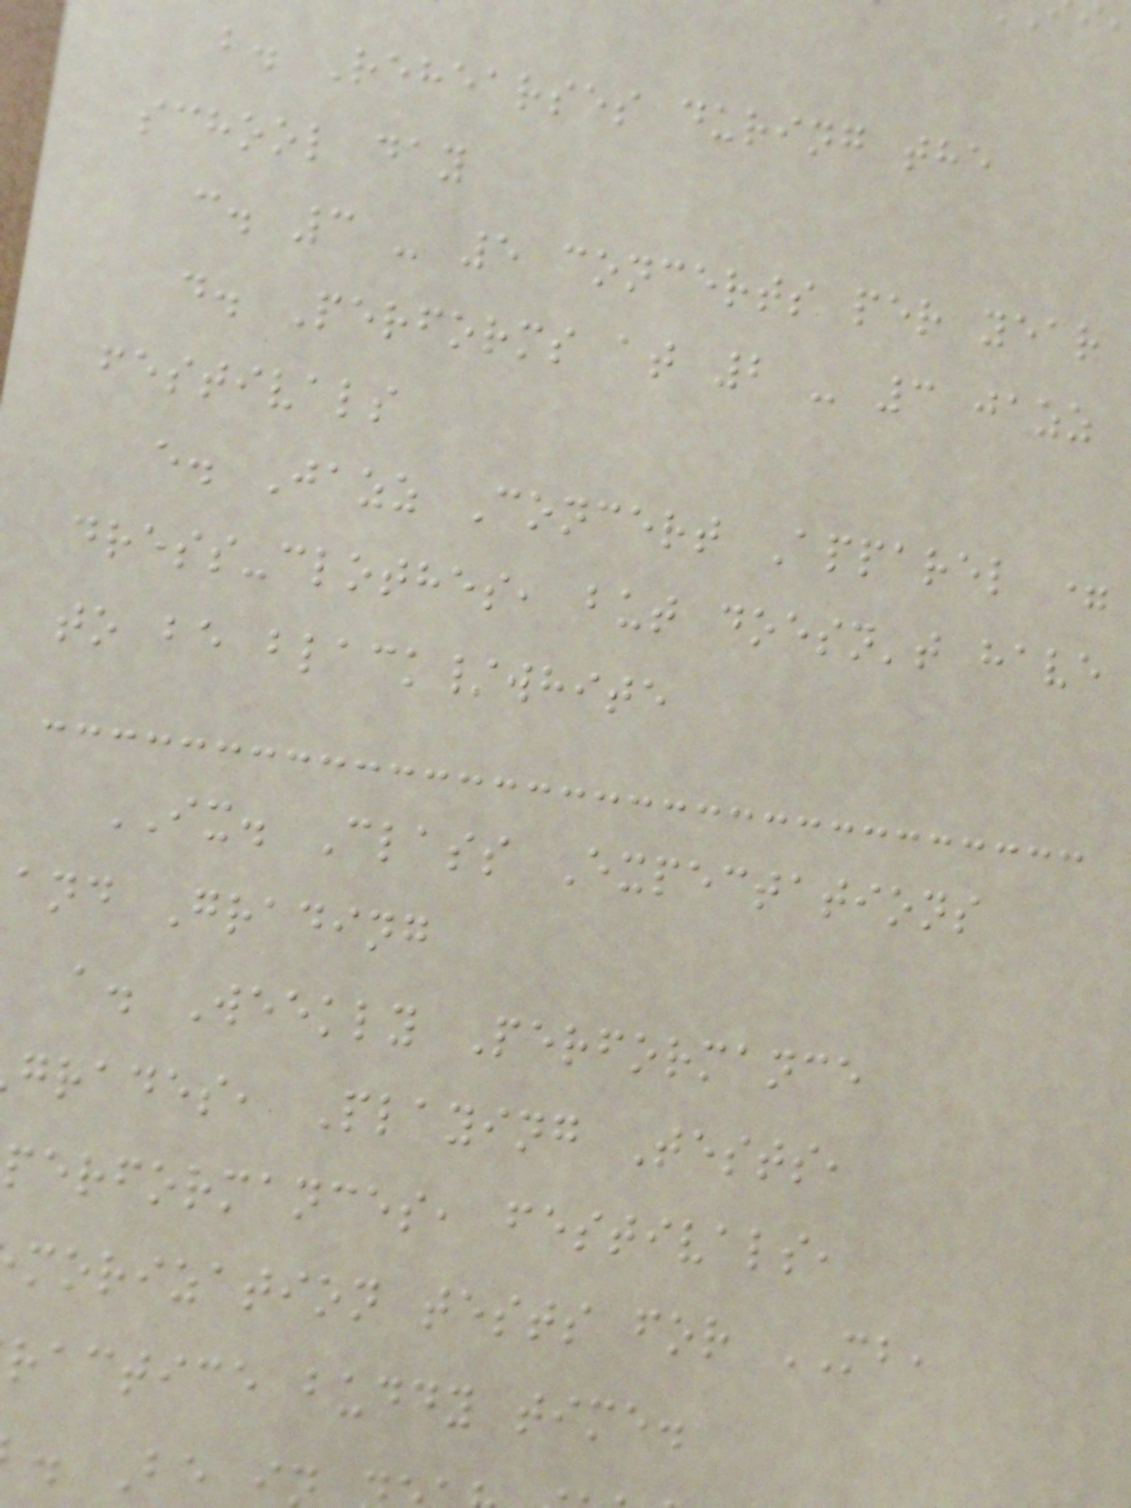b. Rehearses during the
school day
c. 3 - 5 concerts per year
d. Performs at 2 - 3 jazz
festivals
e. Jazz Concert Apparel =
dress-clothes, but doesn't have
to be black/white
IX. Class Expectations
and Grading
a. Weekly Performance
grades, Playing Tests,
performances, festivals,
morization tests for MB,
ractice buddy time.
. Be i
